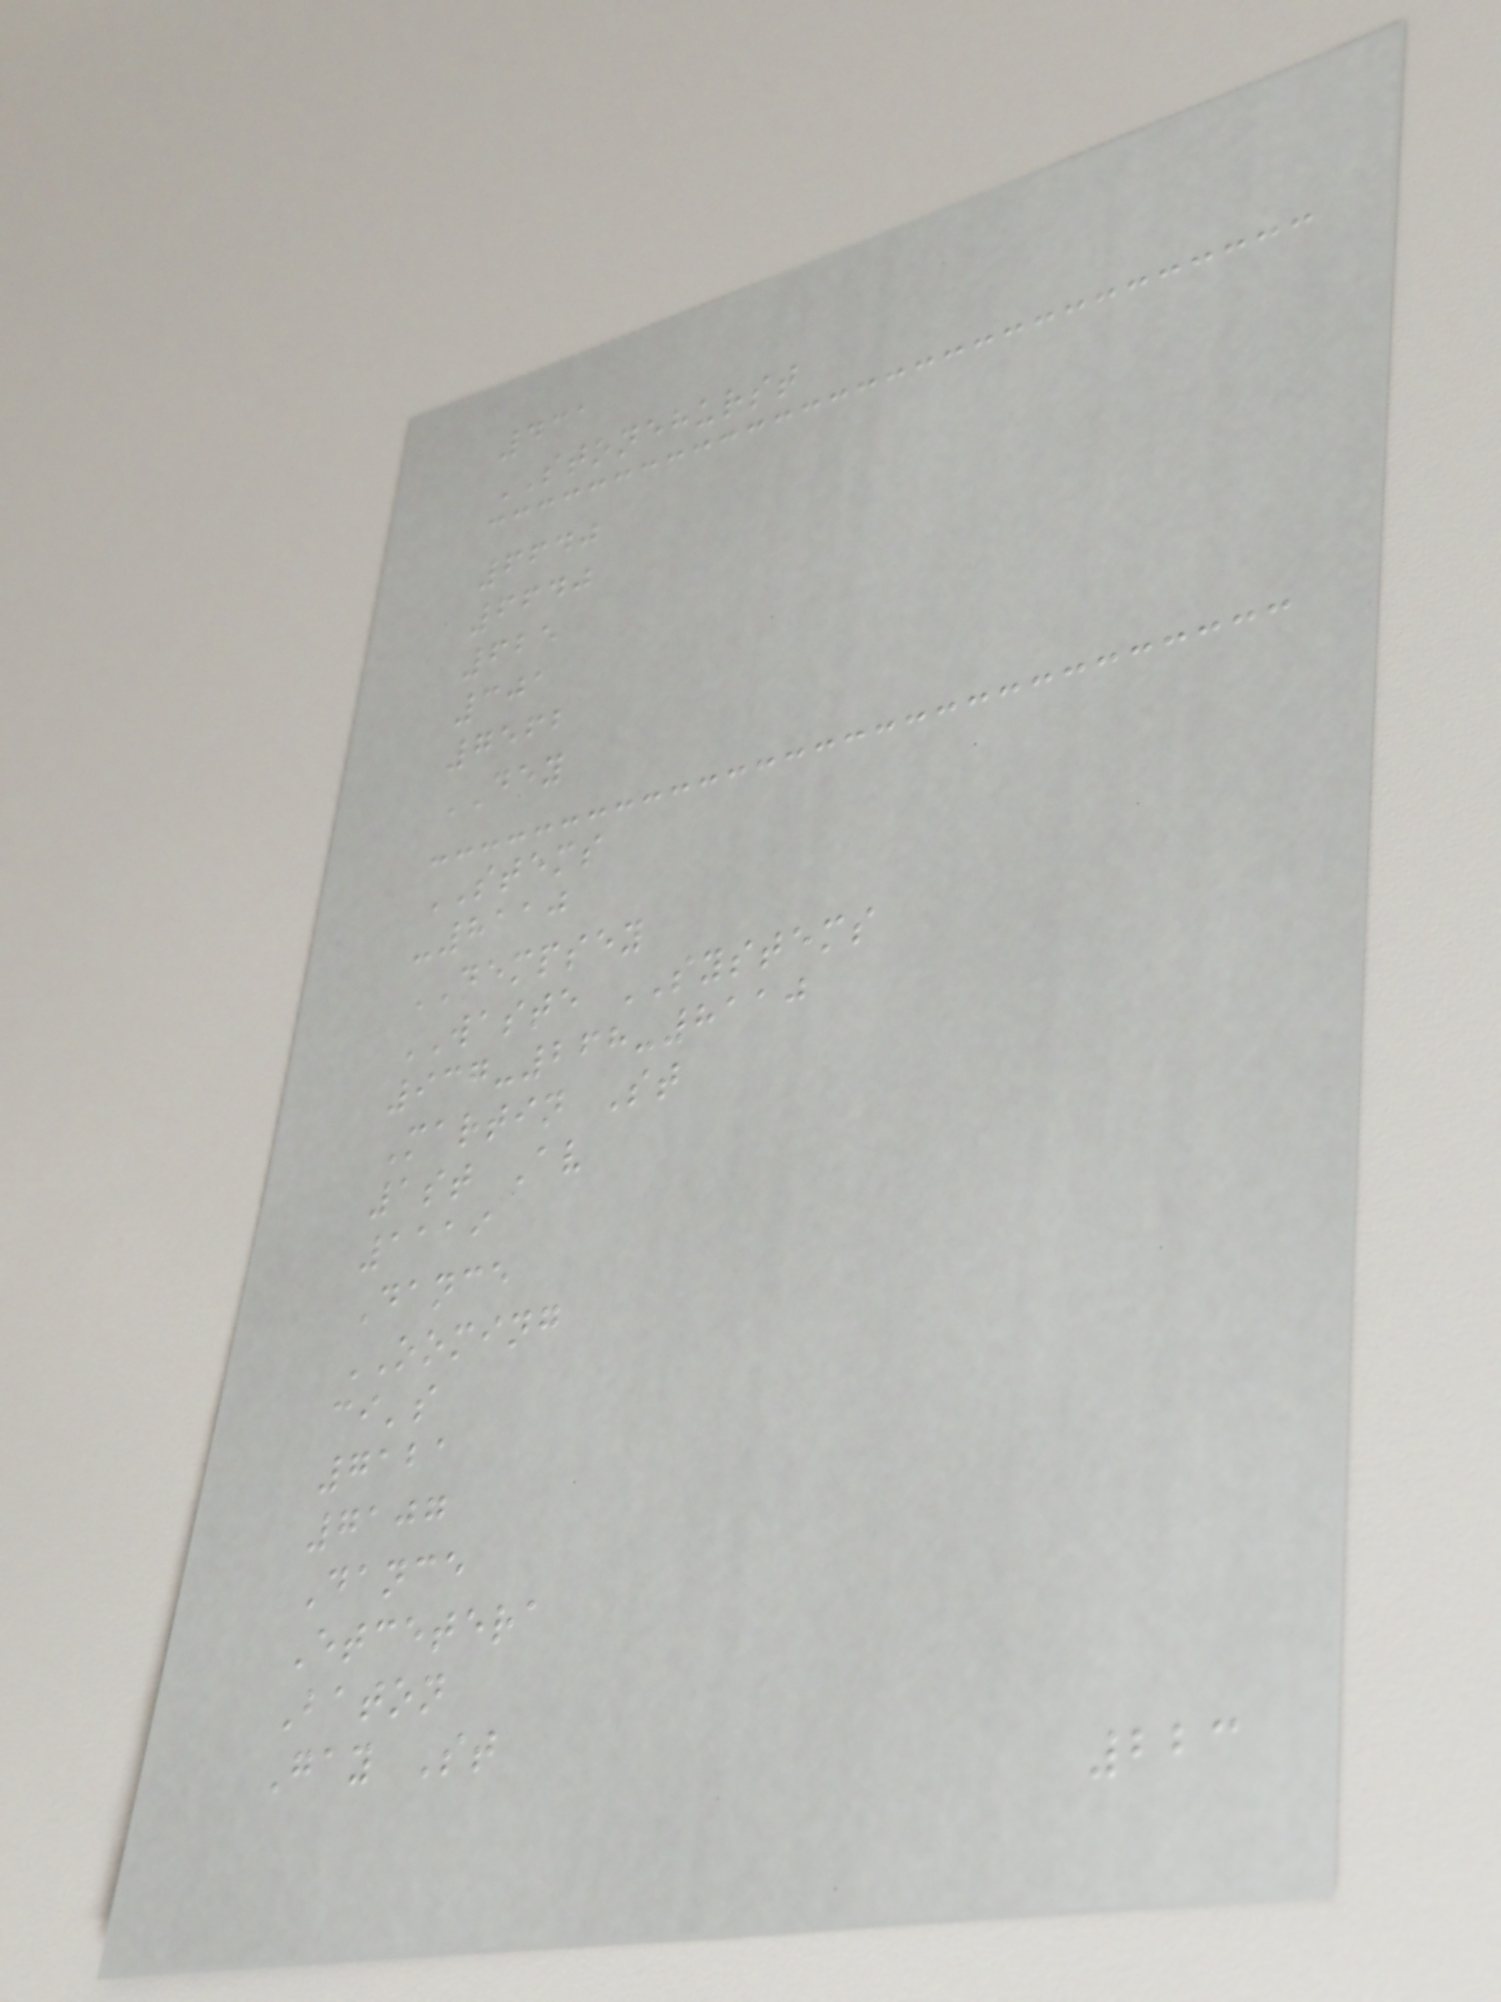431
STONEHURST
6640
6640
625
301
7562
DEY
STEMS
-8110
DEMPSEY
WASTE SYSTEMS
937-268-8110
Martin St
1st Av
1119
Dance
OOMING
ci's
7121
7107
Dance
Etcetera
Baton
Gay St
223
